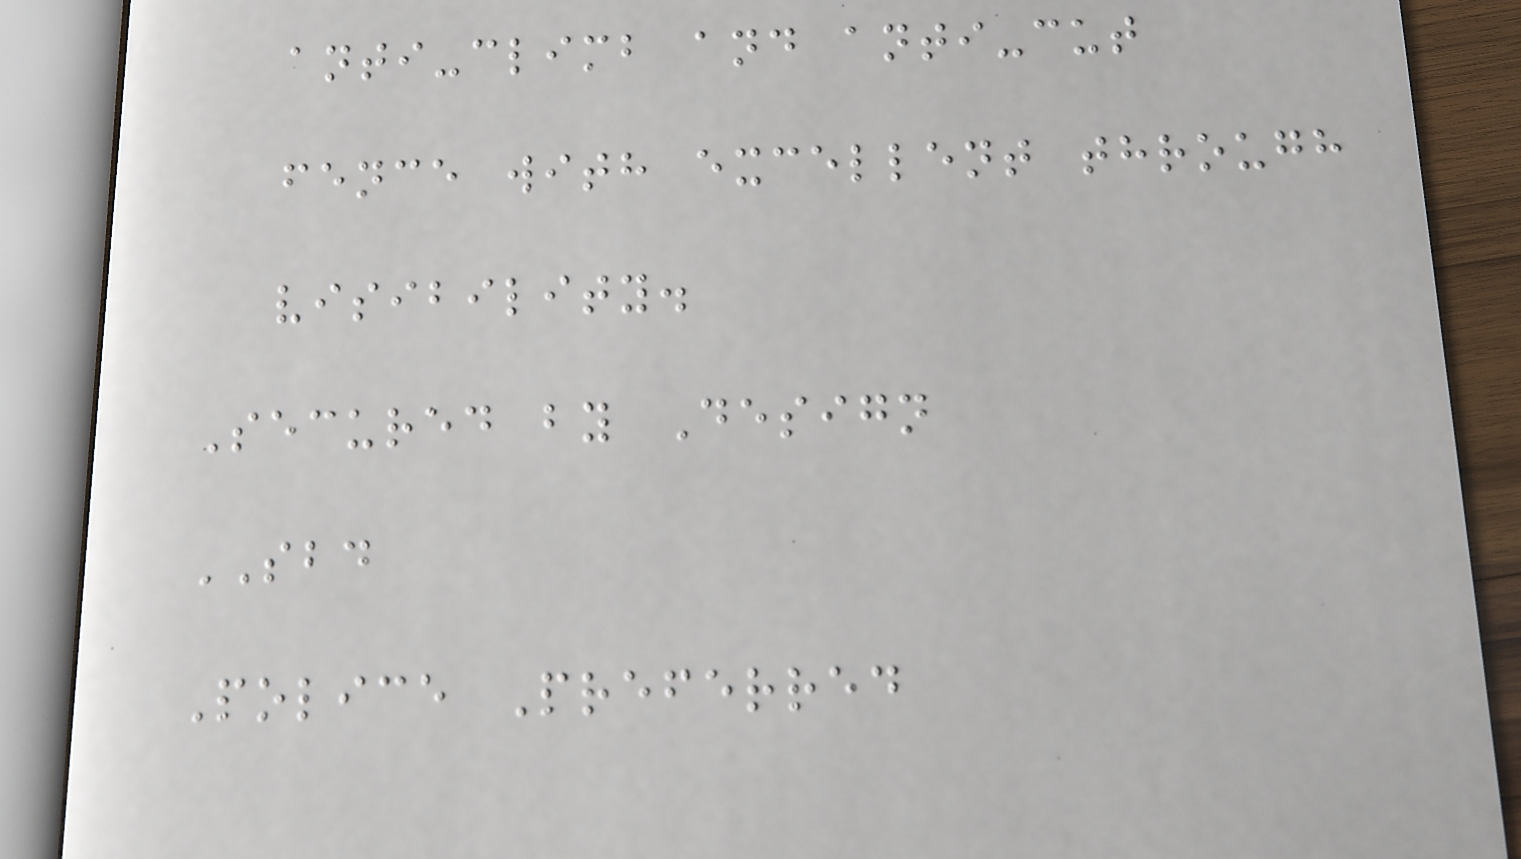anti-climb and anti-cut
fence with excellent through
visibility.
Secured by Design
SBD
Police Preferred
